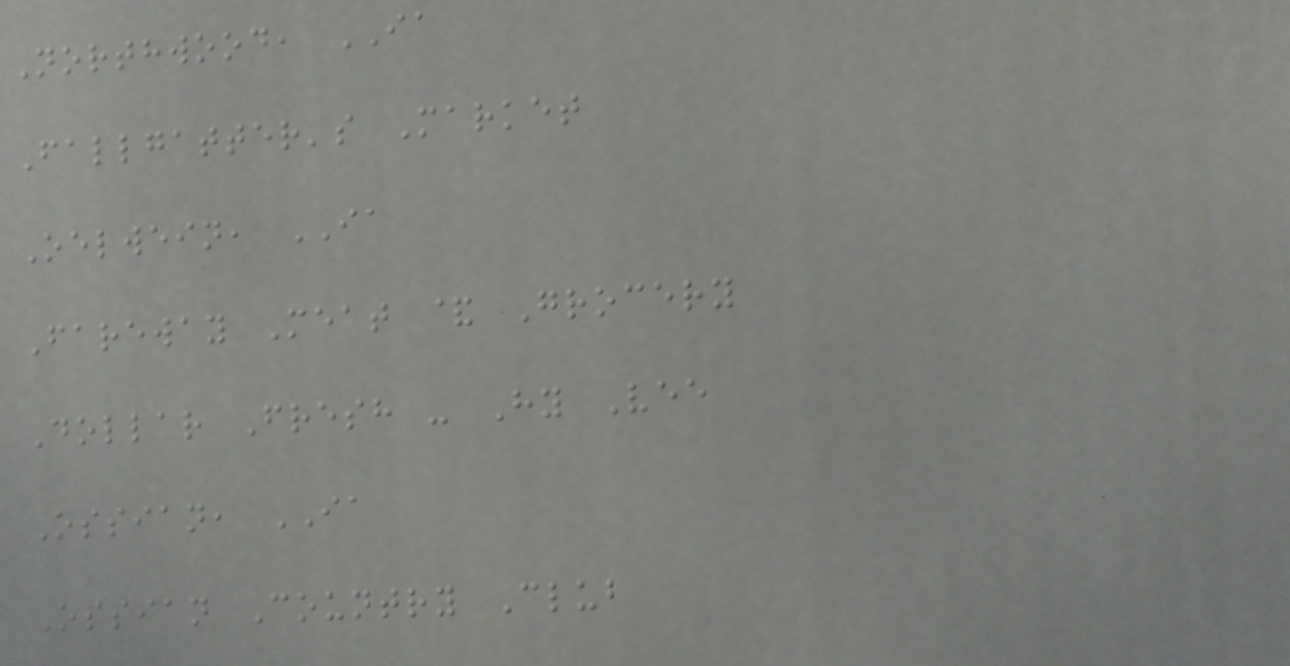Northwood, IA
Fallgatter's Market
Oelwein, IA
Fareway Meat & Grocery
Dollar Fresh - Hy Vee
Ossian, IA
Ossian Country Club
